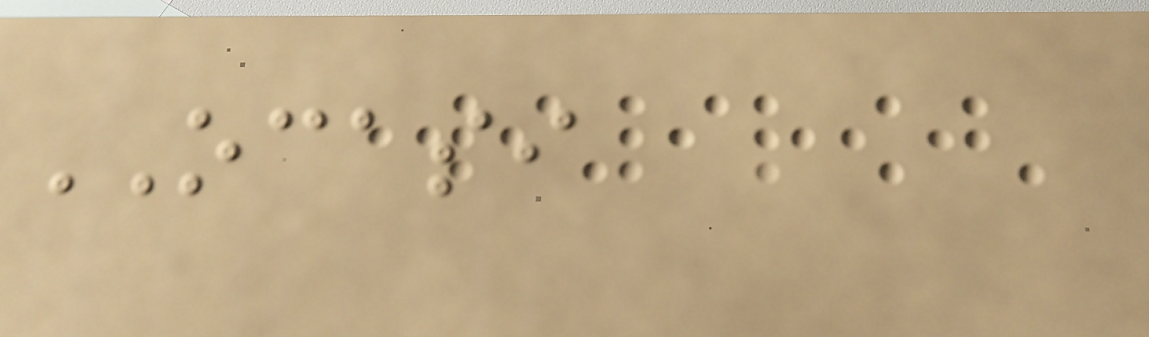OCASI
